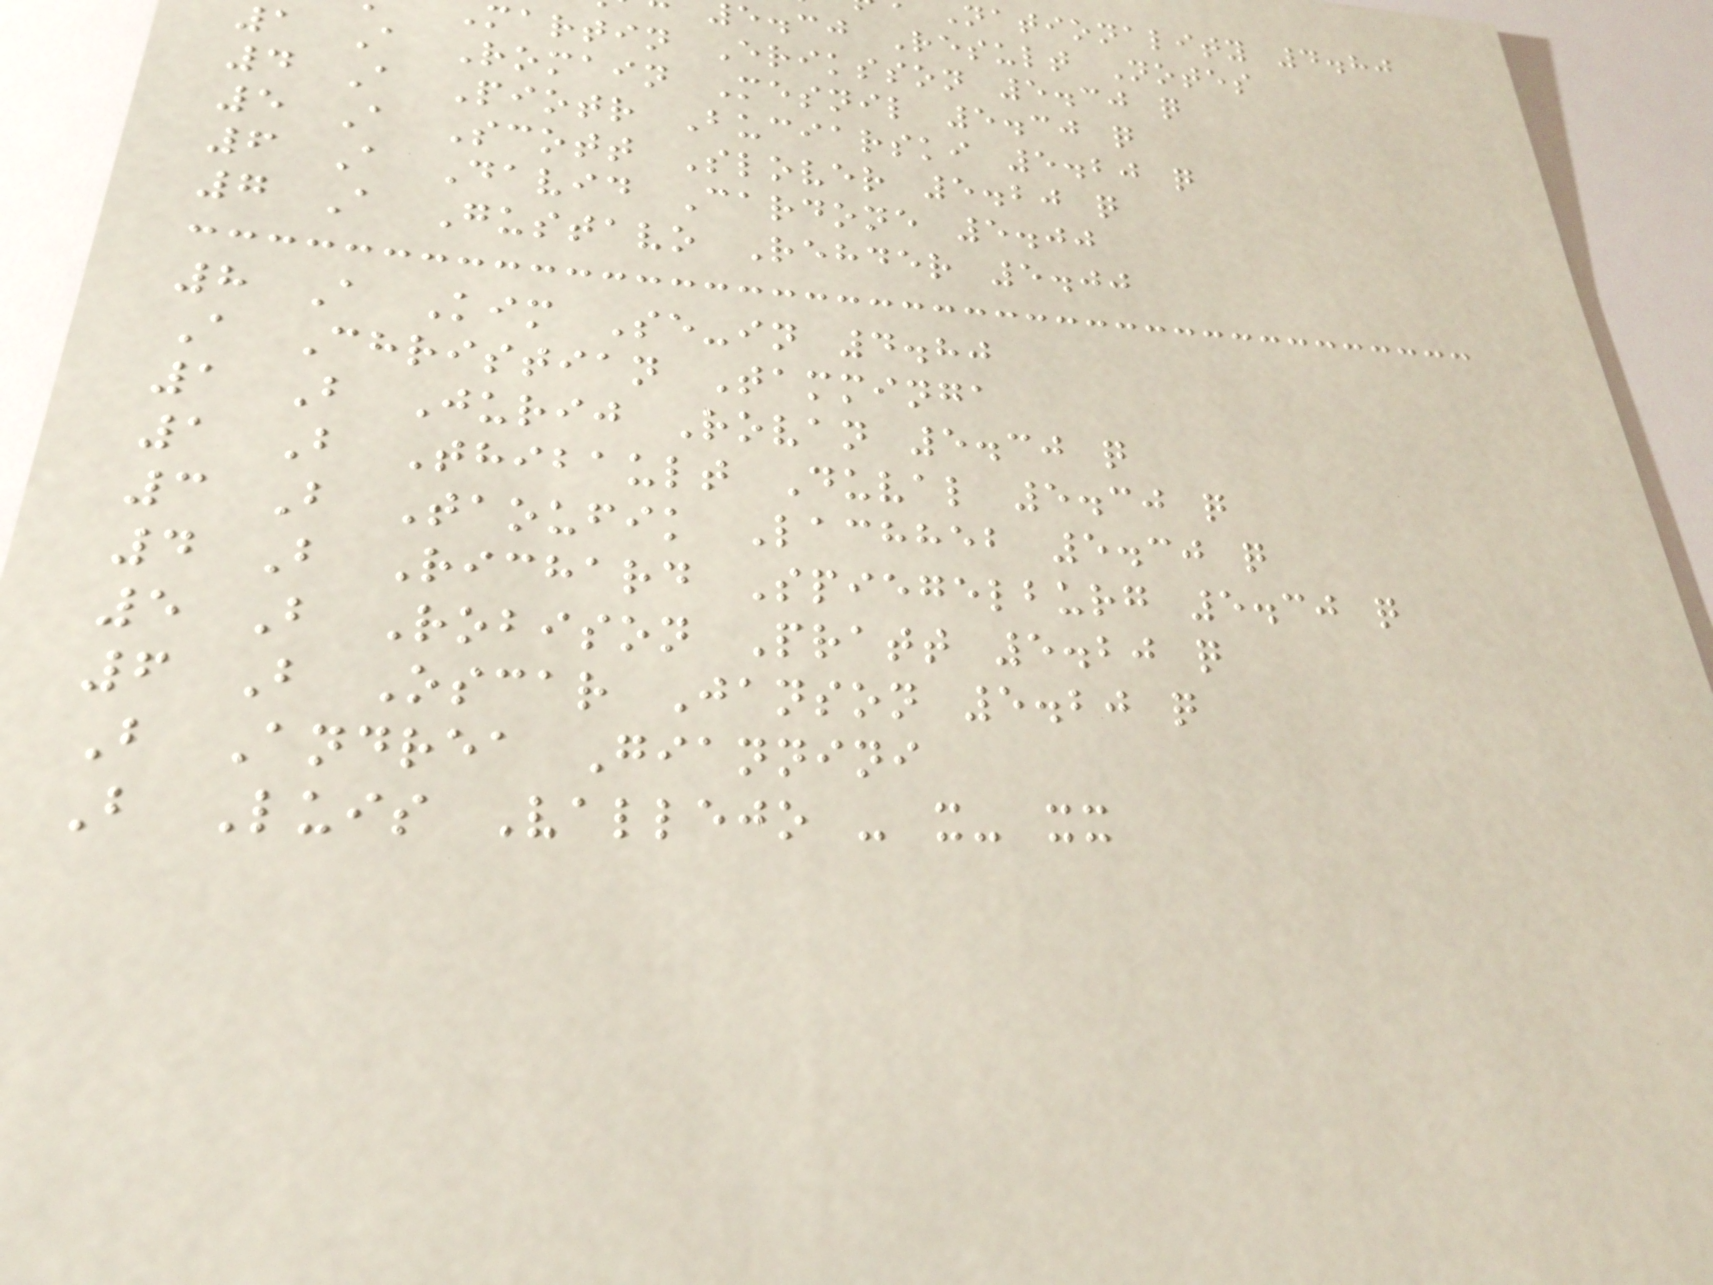nationality 4.80
e.cj Result Notes
martin Eriksson 5.30 q
1 A Romain Mesnil 5.30 q
4 A Piotr Buciarski 5.20 q
5 A Scott Slover 5.20 q
6 A David Cardone 5.00
7 A Gustavo Rehder 5.00
8 A Kim Se-in 4.80
A Christian Tamminga
1 B Jurij Rovan 5.30 q
1 B Thibault Duval 5.30 q
3 B Taoufik Lachheb 5.30 q
4 B Richard Spiegelburg 5.30 q
5 B Robison Pratt 5.20 q
6 B Oscar Janson 5.20 q
B Andrea Giannini
B Luis Vallejo - x- xx
